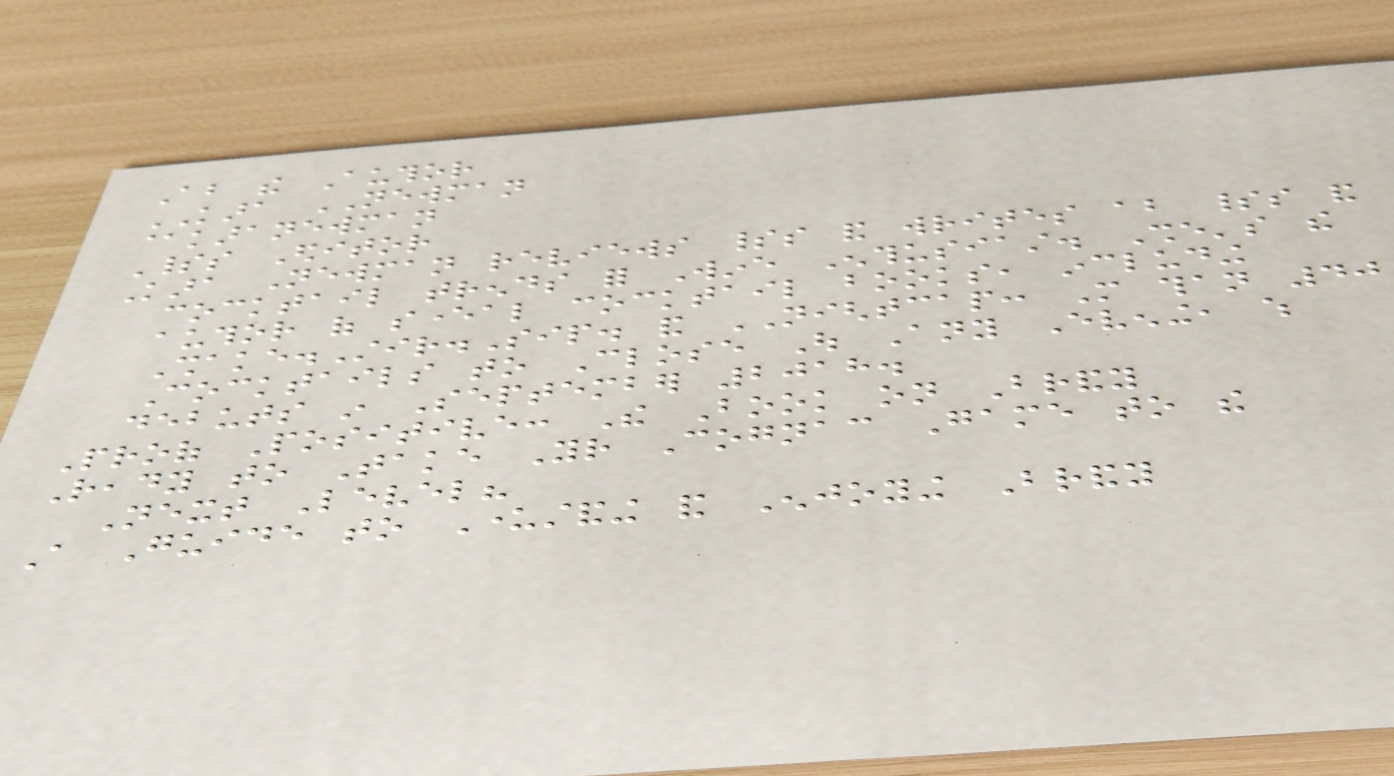About the Author
KARA NEWMAN
@karanewman
Spirits Editor
Kara Newman reviews spirits and writes about spirits and
cocktail trends for Wine Enthusiast. She's the
author of several cocktail books, including
Shake.Stir.Sip. and NIGHTCAP: More than 40
Cocktails to Close Out Any Evening, which
debuts in September 2018.
Proof Positive: The Book on Brandy
Ready to Take Your Cognac Game to the
Next Level?
A Guide to Understanding and Enjoying Brandy
